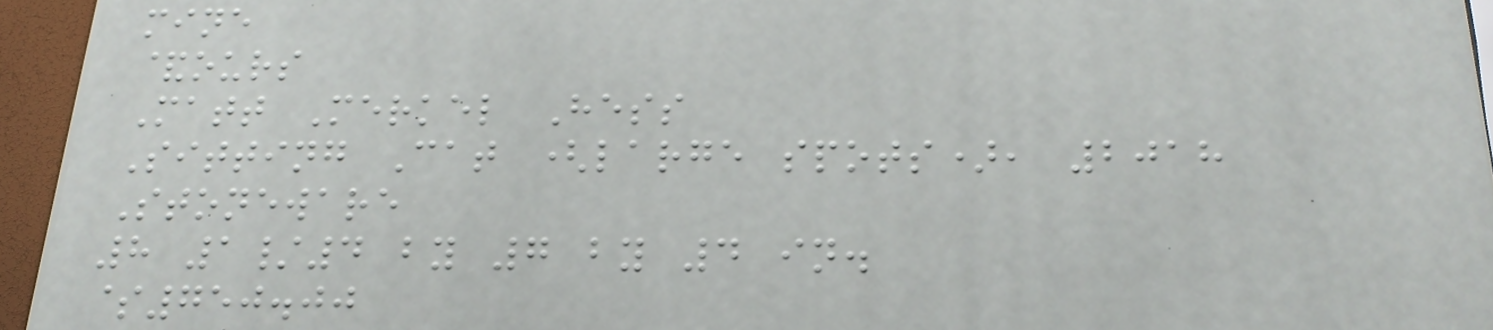mine
&ours
Matt Merkel Hess
Sitting Cat (large spots), 2018
Stoneware
8 1/4 by 7 by 4 in.
$750.00
